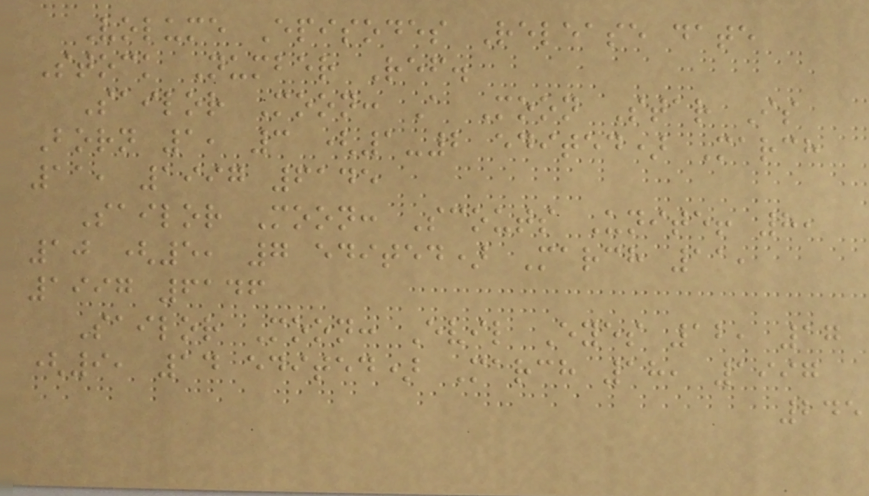Volume Episodes Release date
Stock Number Ref.
Sailor Moon: A Moon Star Is
Born 1, 3 (1-2 edited) March
11, 1997 6145
Sailor Moon: Scouts Unite! 8,
10 (5, 7 edited) March 11,
1997 6146
Sailor Moon: Evil Eyes 12, 17
(9, 14 edited) March 18, 1997
245
